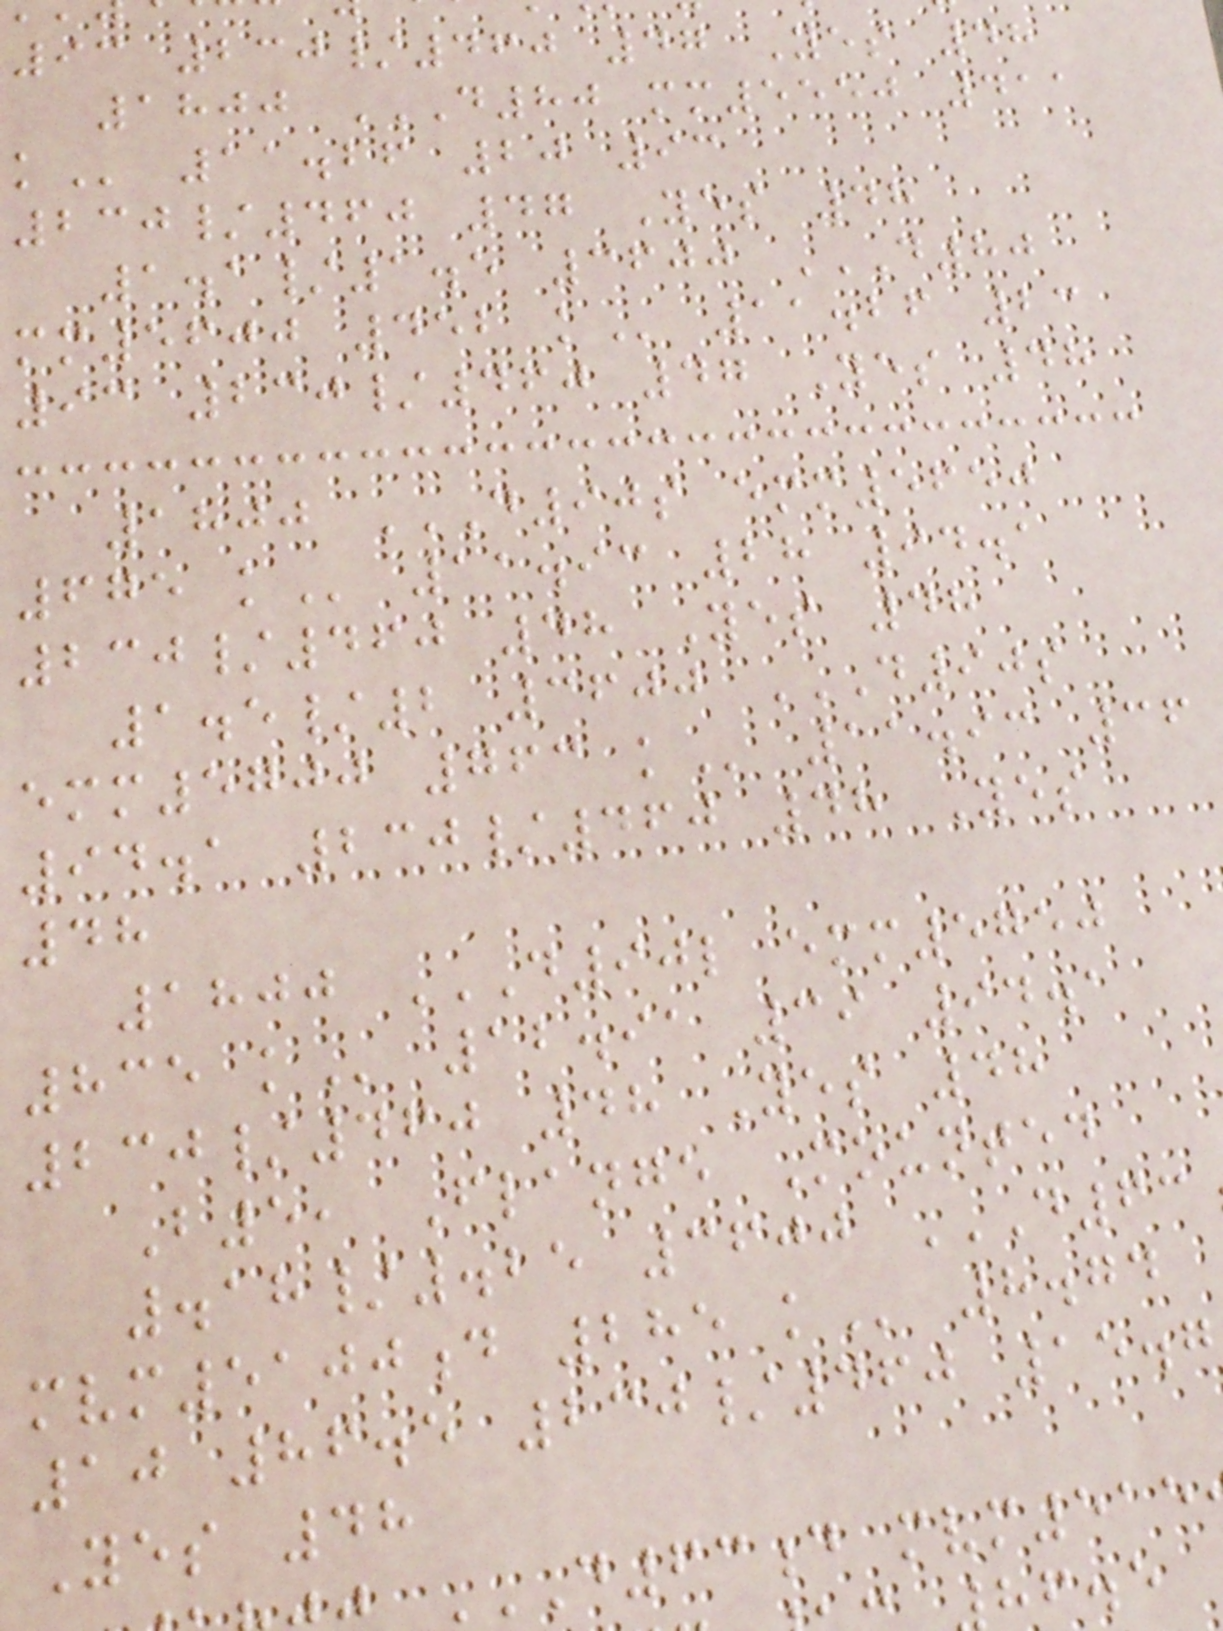93 230/460 47 Yes 48
1800 D80 MM5550 411
11.26 20 93
230/460 47 Yes 48
1.1/1.5 3600 D80
mm5600 452
93 230/460 47 Yes 48
1800 D90S EMM5650
230/460 48 Yes 48
1.5/2 3600 D90S
emm5700 763
94.1 230/460 48 Yes
48
1800 D90L EMM5750
230/460 48 Yes 48
B5, Flange Mounted
.18/.25 3600
mvm5100d 285
10 86.5 230/460 15.7
Yes 48
